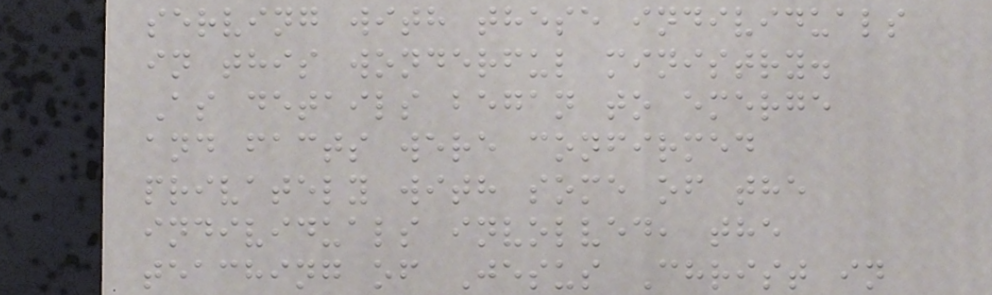serving with these individuals
in this wonderful ministry.
As details began to emerge
and facts were confirmed
privately with some of the
individuals involved, the
teaching of Jesus Christ in
